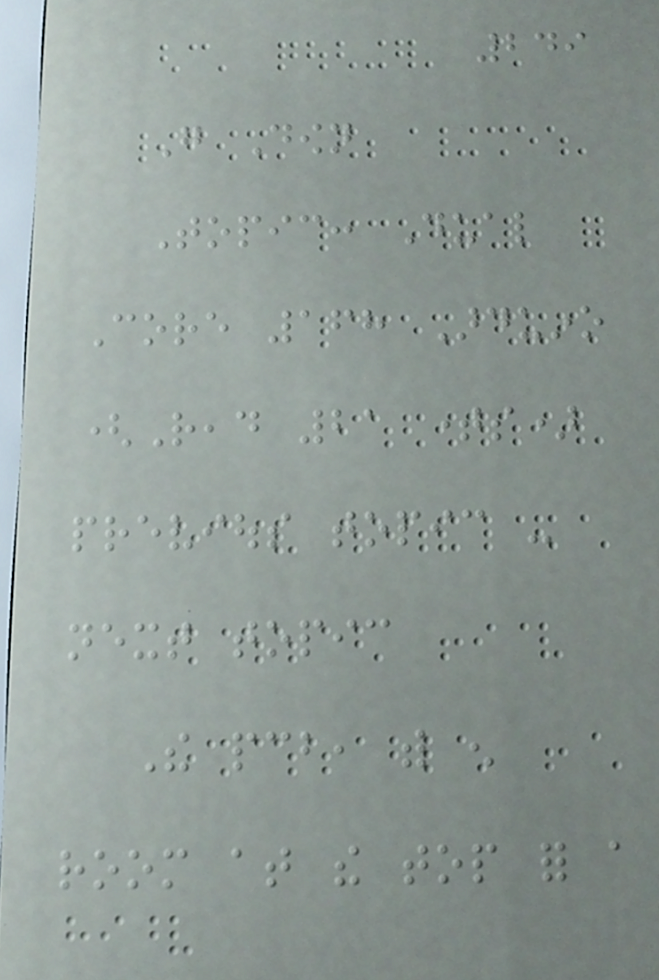249
Go Down
Topic: Dual
Core 168 Arduino
(Read 21 times)
previous topic -
next topic
The pcb, with enough
room at the top for a
